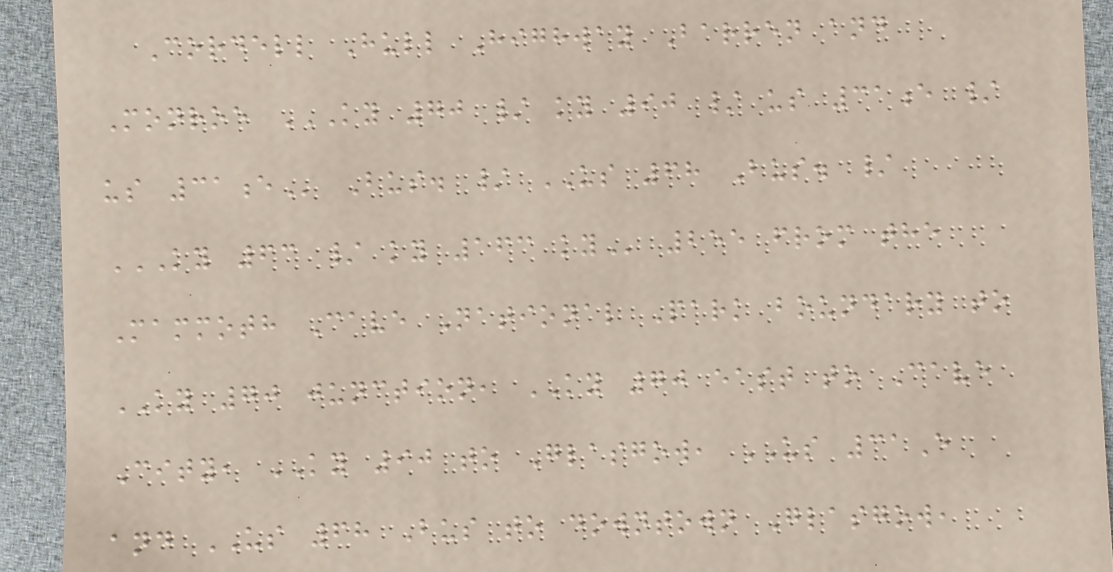Cordell Hull Highway Barren and
Monroe KY 70 / KY 90 / US 31E /
US 31E Bus. / US 68 Bus. /
KY 63 / KY 163 KY 255 from the
Mammoth Cave National Park boundary to
KY 70 junction, KY 70 east to Cave
City, KY 90 to Glasgow, US 31E
and US 68 Bus to downtown Glasgow,
